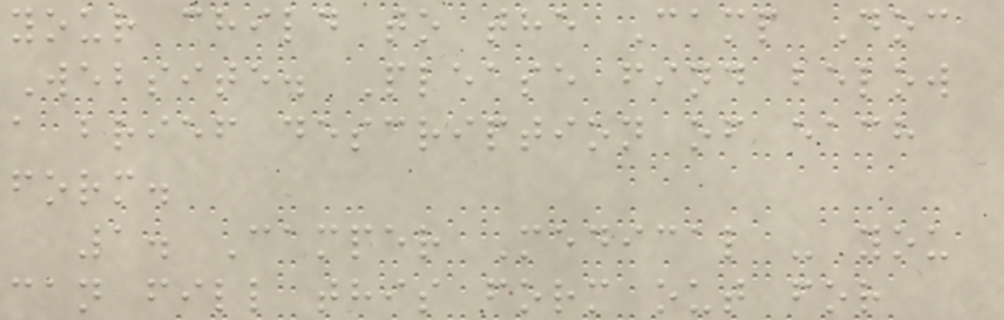your child to the Camp Doc
Website. Please find below
a brief description of each
form.
1. Camper Medical - you
can fill this form out for
